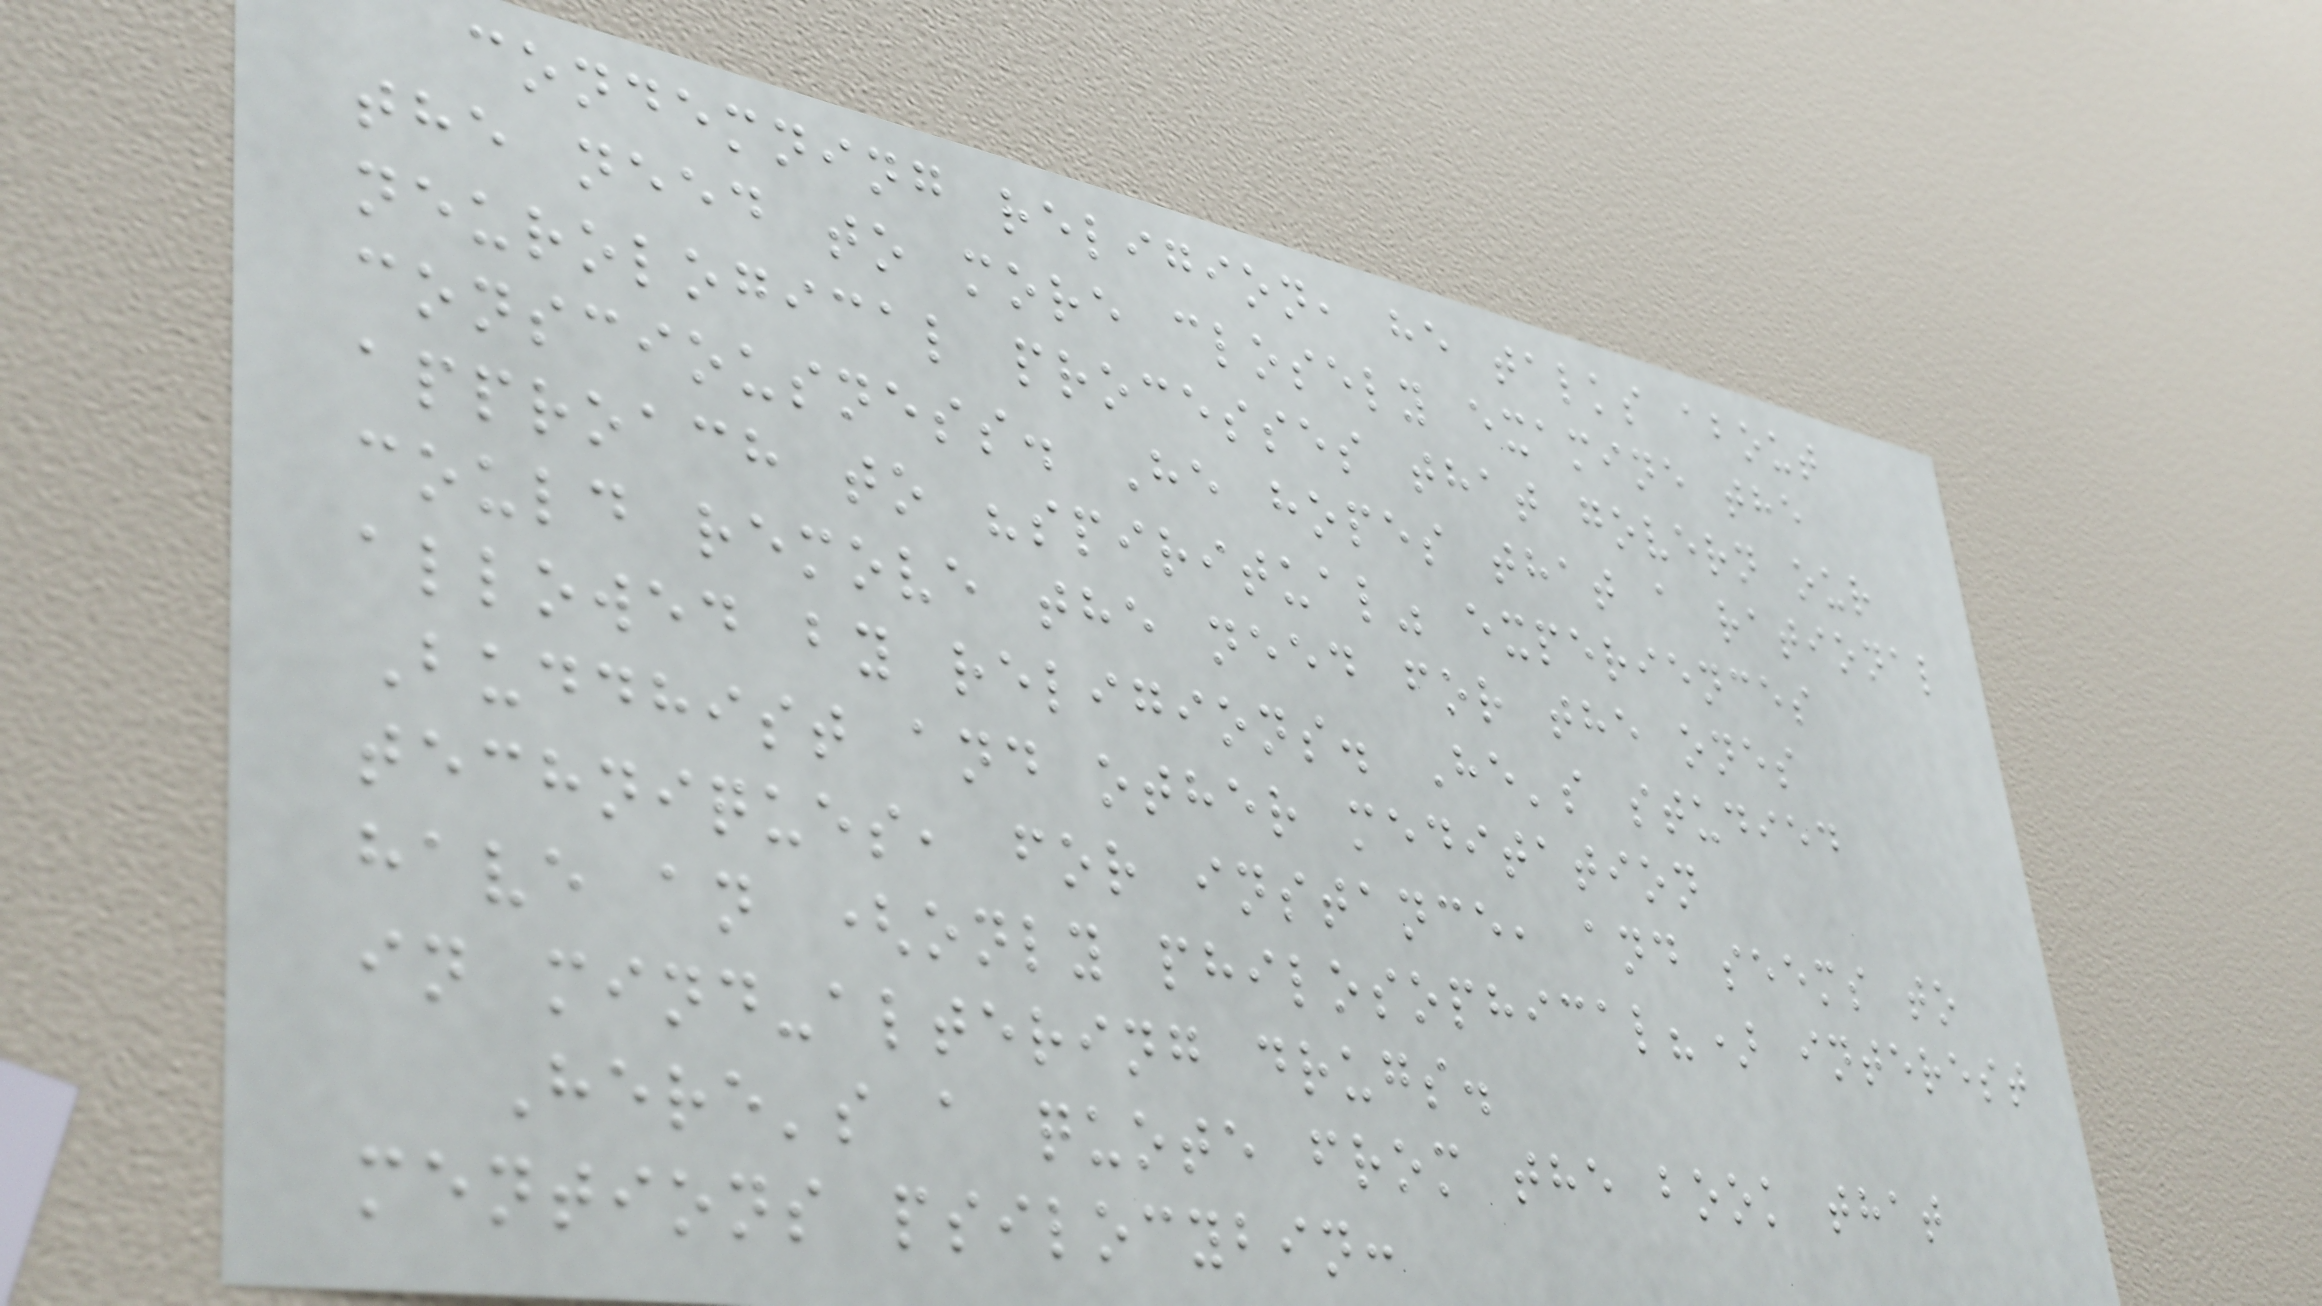condemning religion, he talks about
the need to more closely examine the
neurological processes that govern our
consciousness. He hopes that a rational
approach to "spiritual" experiences
could remove the need for the ones
allowed by religions. He's studied
Buddhist and other meditation
techniques, for instance, and seems to
have an (only philosophical?) interest
in mind-altering drugs.
Here's a quote from the book that
mentions psilocybin:
